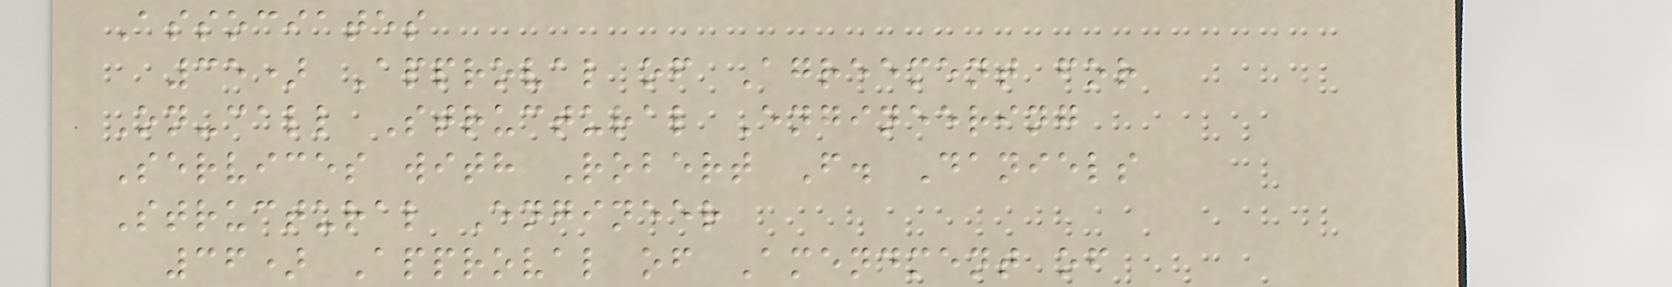Associates
35) Approval of Agreement for
On-call Structural Engineering
Services with Robert F. Daniels
Structural Engineer
36) Approval of Amendment of
